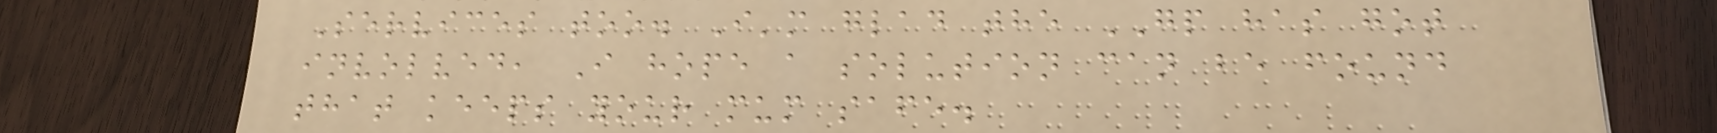Services too. I'm glad the GP has got
involved, I hope a solution can be found
that keeps your mum safe.
